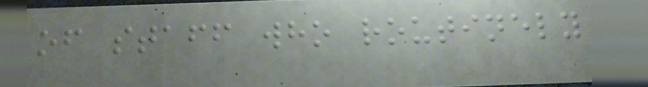of staff who routinely
